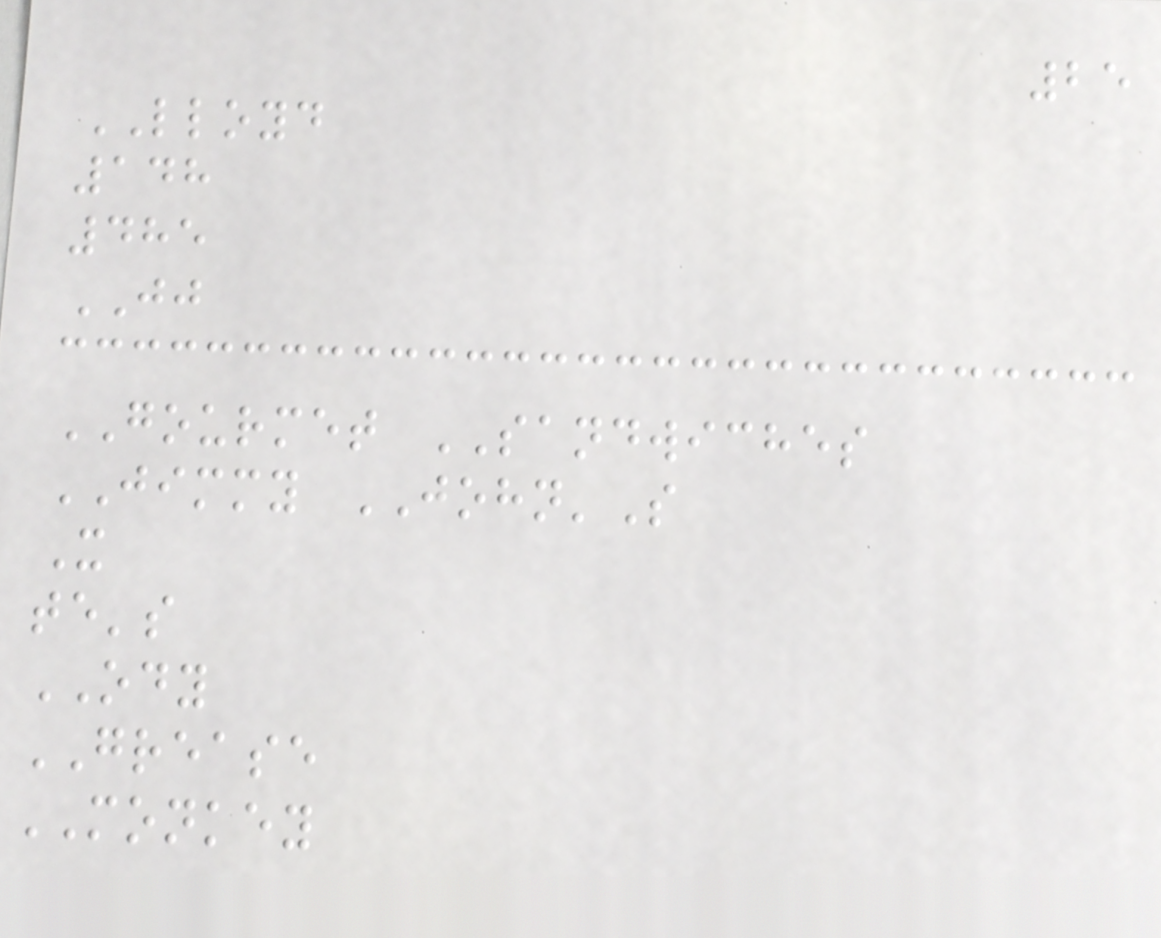25
LLOYD
148
485
JJ
GOURMET SANDWICHES
JIMMY JOHN'S
X
te's
ODY
GREASE
MONKEY
